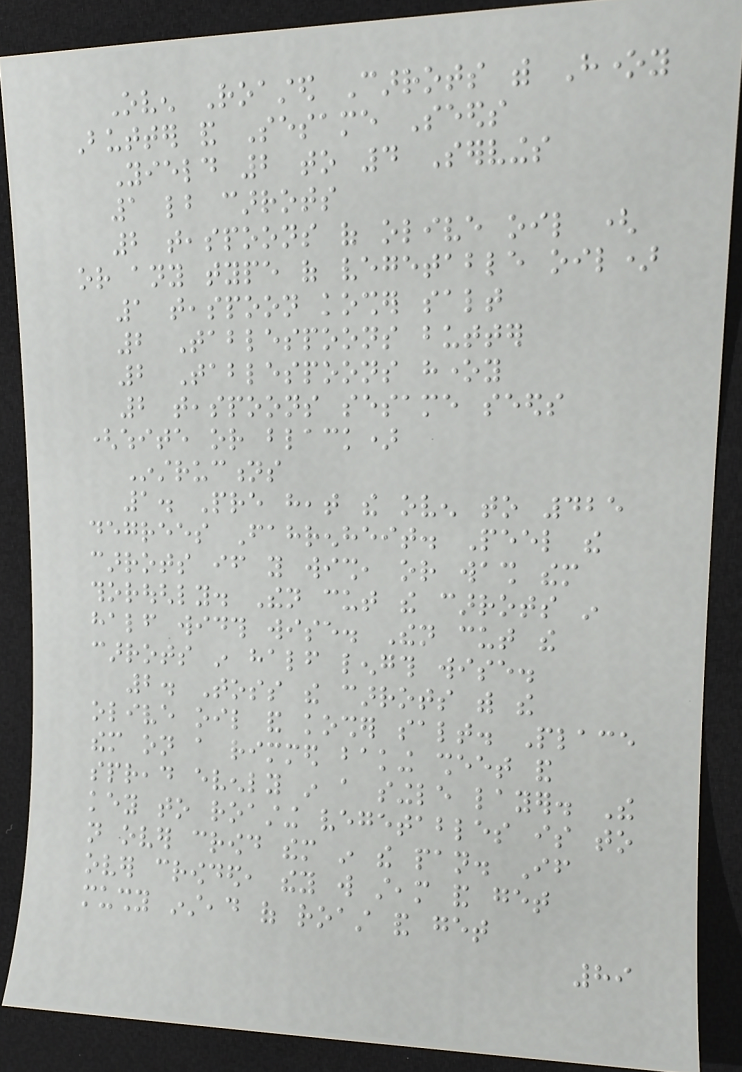Oven Roasted Carrots with Honey
Butter and Sesame Seeds
Yield 2 to 4 Servings
1 lb carrots
2 teaspoons of olive oil (
or any type of vegetable oil)
1 teaspoon kosher salt
2 Tablespoons butter
2 Tablespoons honey
2 teaspoons sesame seeds
(white or black)
Instructions
1. Pre heat the oven to 425
degrees Fahrenheit. Peel the
carrots if you wish, or wash them
thoroughly. Then cut the carrots in
half width wise. Then cut the
carrots in half length wise.
2. Toss the carrots with the
olive oil and kosher salt. Place
them on a rimmed baking sheet and
spread evenly in a single layer. The
key to roasting vegetables is to
not over crowd them in the pan. If
over crowded, they will steam and get
mushy instead of roast and get
89
